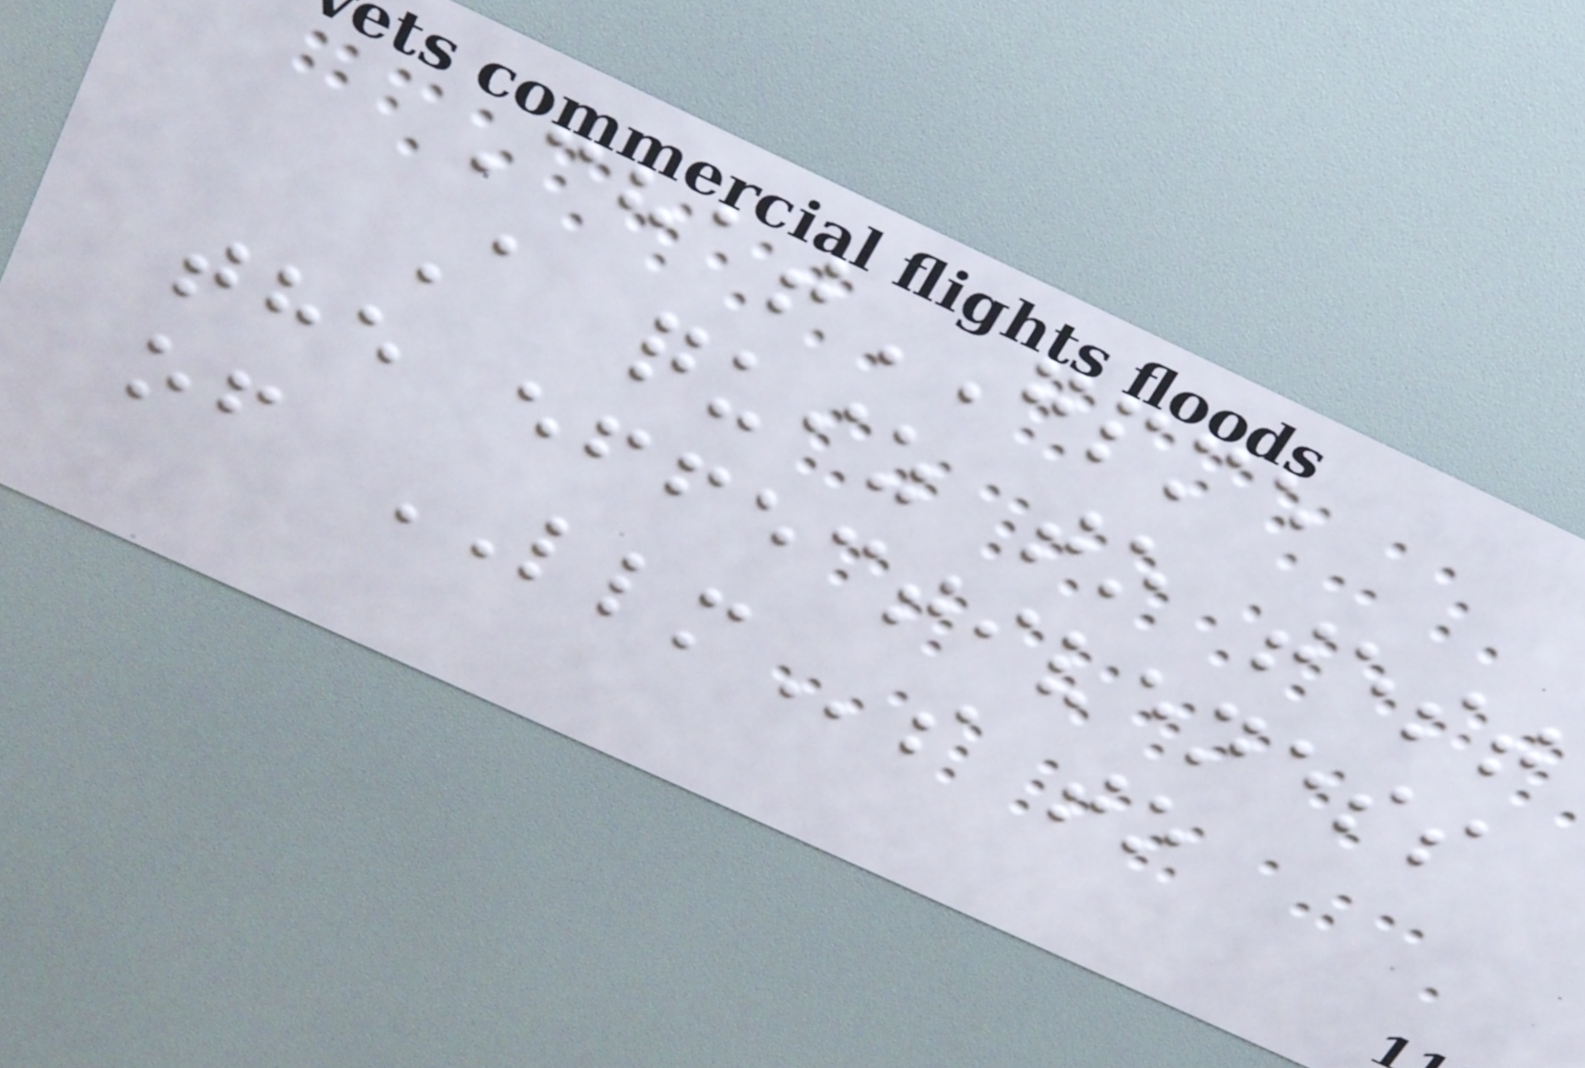ChatGPME
A quiz to test
the effectiveness
of LLMs to
